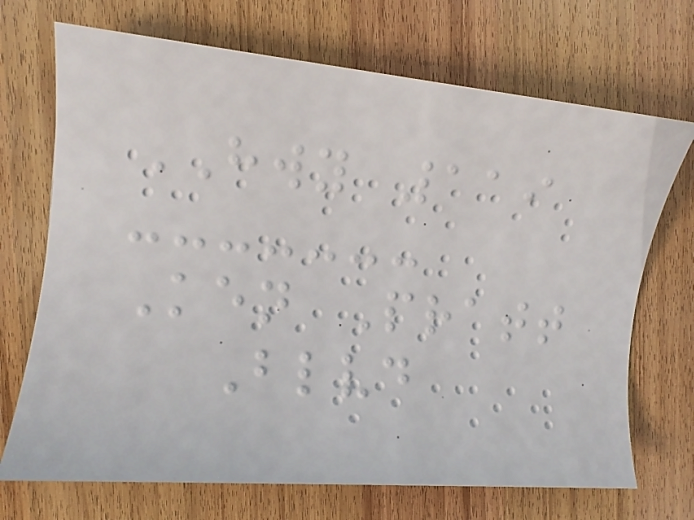HWY 119
Ken Pratt
Blvd
